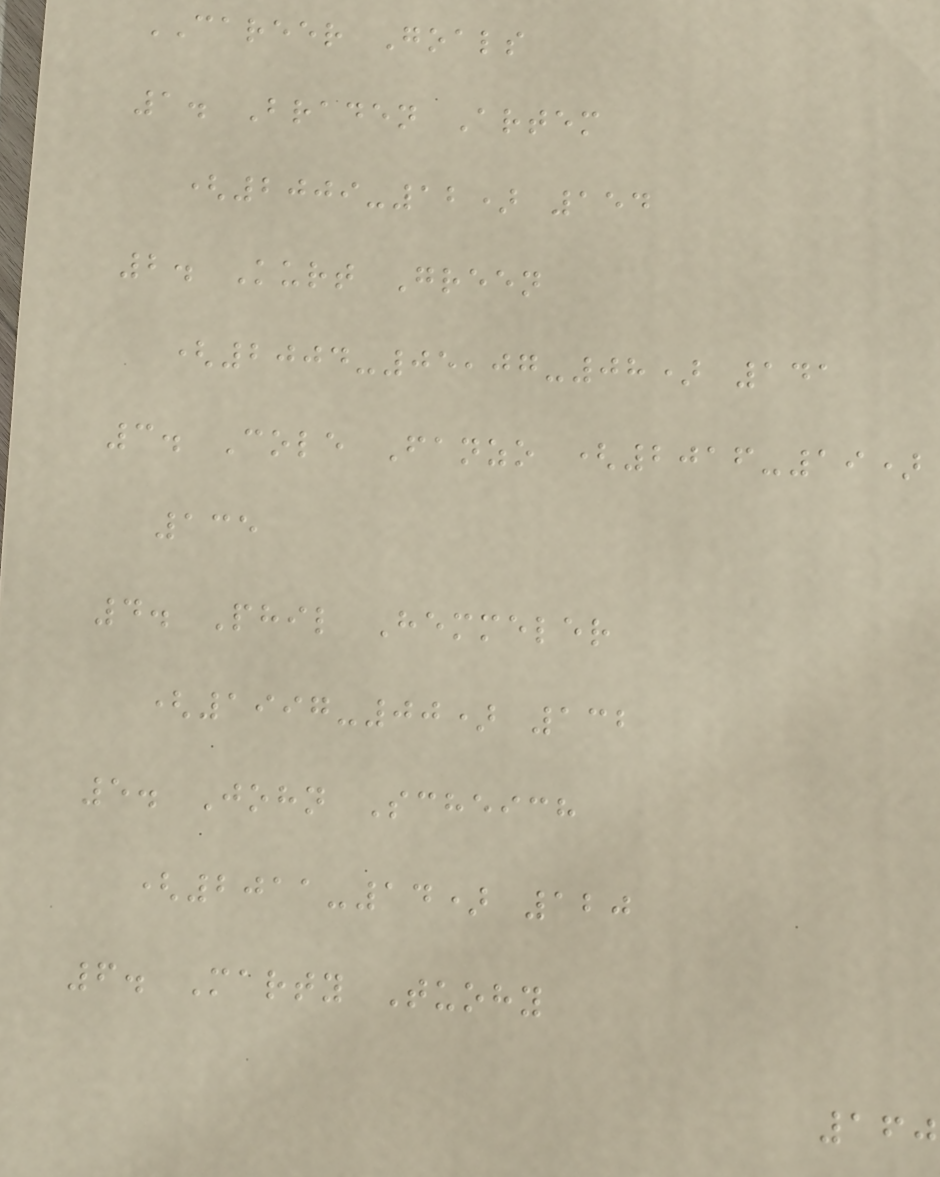CAREER Goals
1. Braden Artem
(2009-12) 154
2. Kurt Green
(2004-05,07-08) 141
3. Cole Fanzo (2016-19)
135
4. Phil Hemmeler
(1997-00) 132
5. John Scheich
(2011-14) 120
6. Marty Tuohy
160
